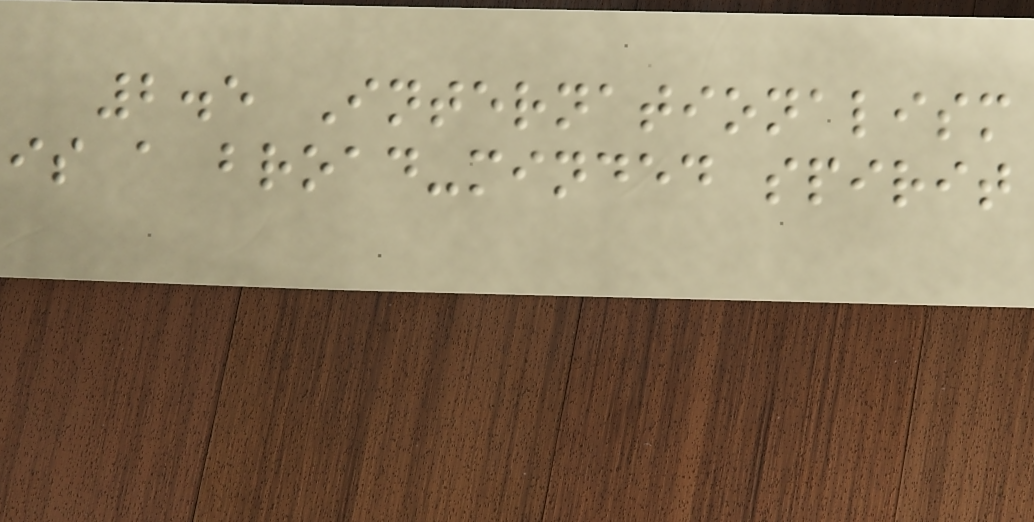2.5 Internationalism
is a broad-minded spirit
